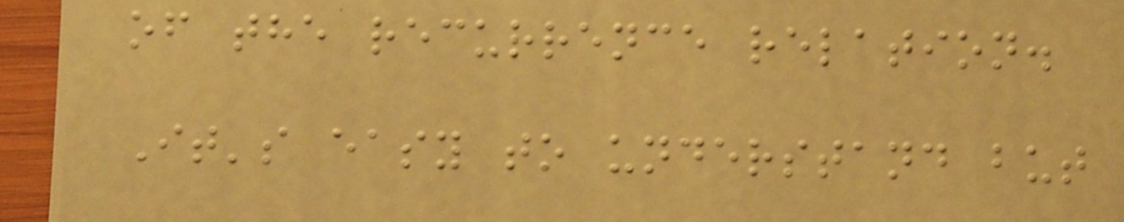of the recurrence relation.
It's easy to understand but
